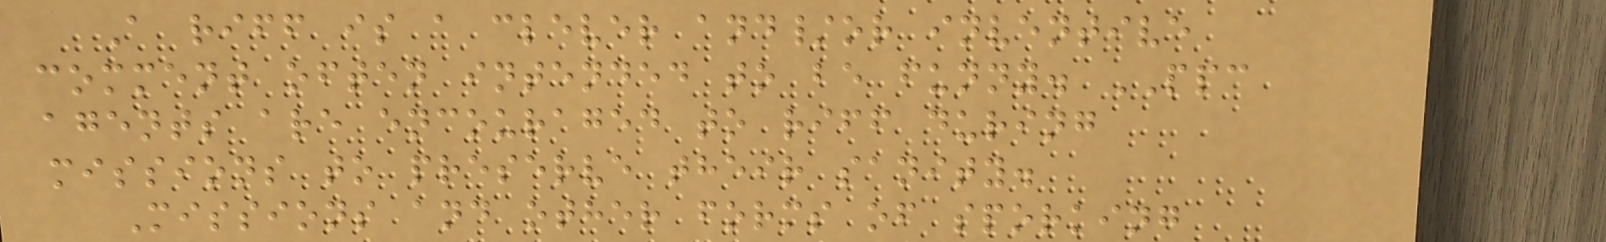A riff is a clever and/or inventive
comment often intended to be funny. PPC
agents are encouraged to riff during
missions to preserve their sanity.
Missions and other forms of sporking
